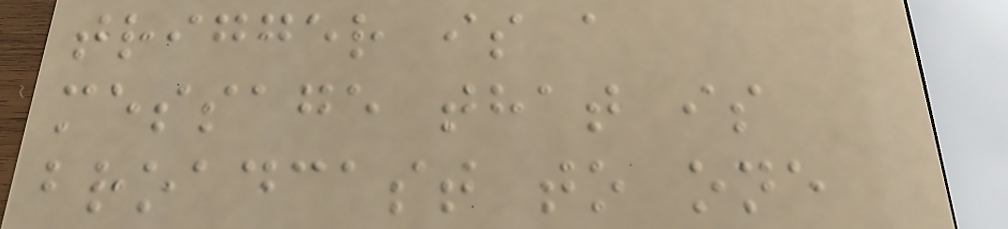trigger is a
message that is
broadcast to one
